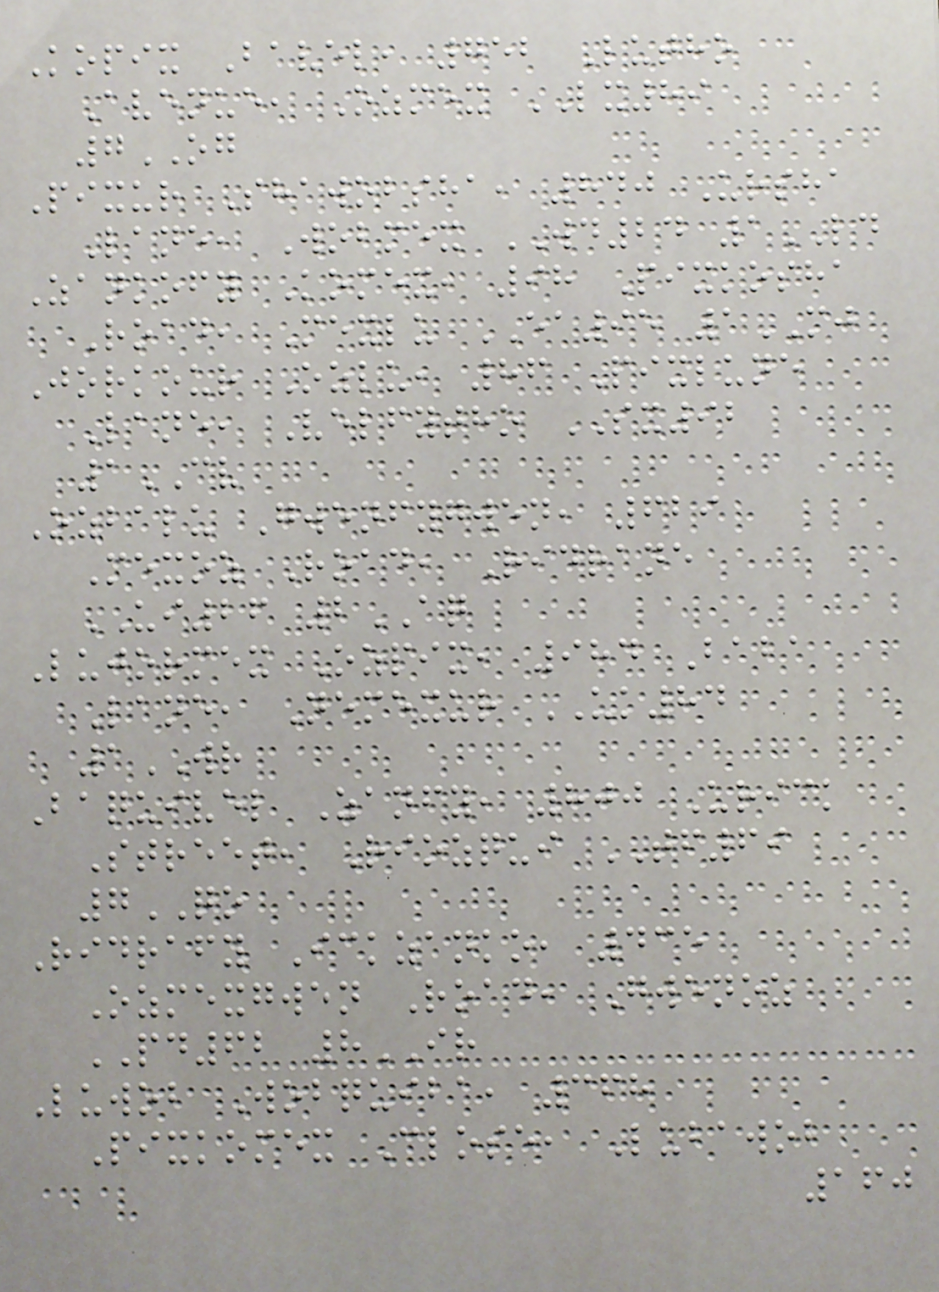Kopix Bavel, 752 Lutho
Avenue, Ozmex LX89
7OG
Pixur Shawobsha, 840 Ursha
Lane, Wobmex WD24 1LD
Zankofy Komex, 98 Pixkosha
Road, Mexlu EA95 1MJ
Jorkour Ozlu, 86 Pixlune
Lane, Velfytho SX92
1CV
Ozbalu Gwenfygwen, 629
Mexoz Road, Ridrane
UI26 2AQ
Lujormex Ozpix, 984 Baba
Lane, Nemexur UK84
1WR
Baquivel Zanfy, 800 Urick
Street, Riozqui TF69
7QO
Ridrafy Ickzanko, 435
Ozmexgwen Road, Gwenoz
PD62 8IR
Luwob Wobquiba, 368
Pixkomex Close, Lubawob
160
